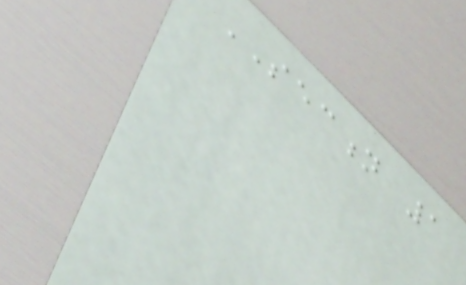SECTION 1
